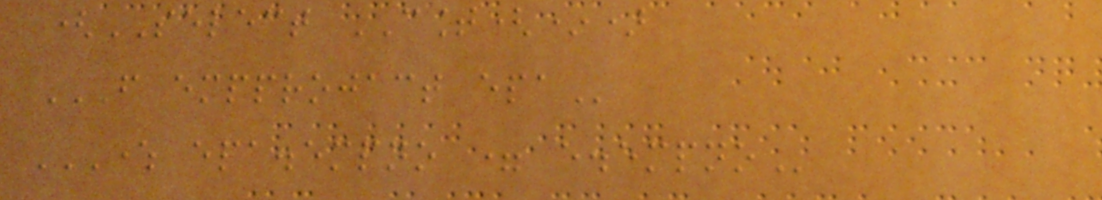(SELECT COUNT(*)
FROM EMPPROJACT EPA
WHERE EPA.EMPNO = E.EMPNO
